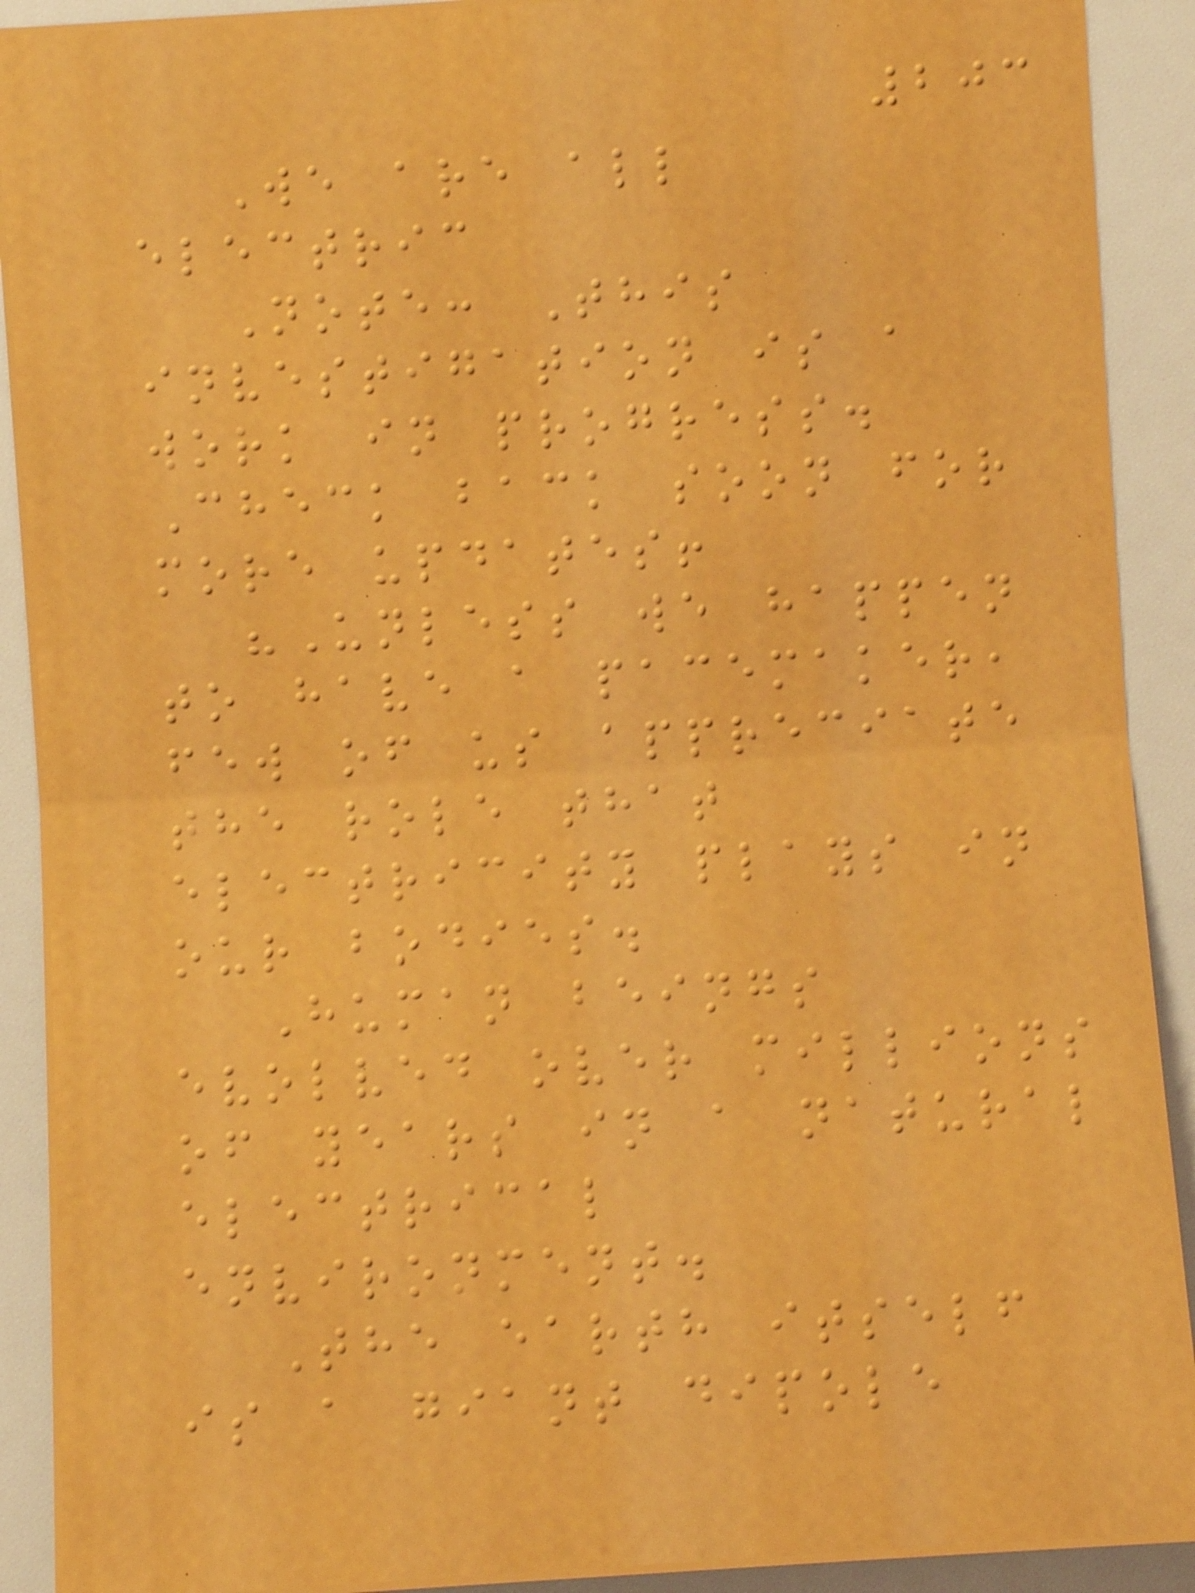203
We are all
electric
Note: This
investigation is a
work in progress.
Check back soon for
more updates!
"Unless we happen
to have a pacemaker,
few of us appreciate
the role that
electricity plays in
our bodies.
Human beings
evolved over millions
of years in a natural
electrical
environment.
The earth itself
is a giant dipole
